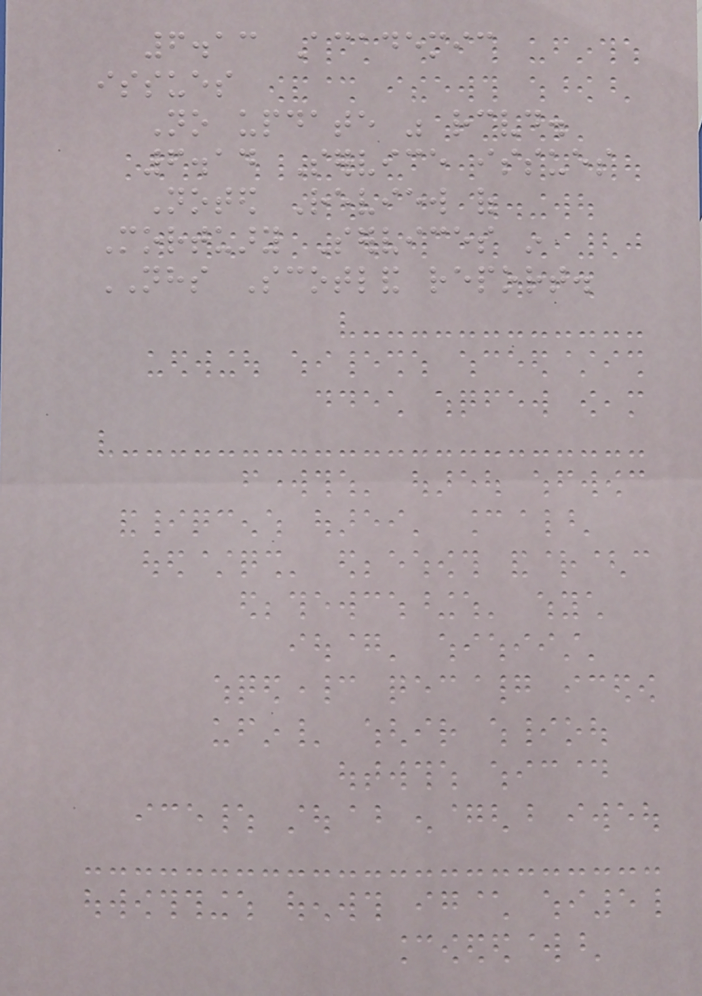6.13 Academic
issues
No update was received.
6.14 Service issues
Noted Review of
Mortuary Services in
NHS Scotland report.
